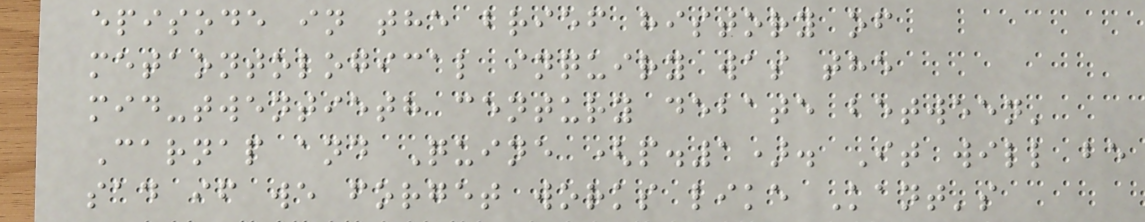episode in the brief history of
metaontological inquiry was the
mid-twentieth century debate between'
Carnap and Quine (p.1). It will be
sad if we forget works like Kant's
